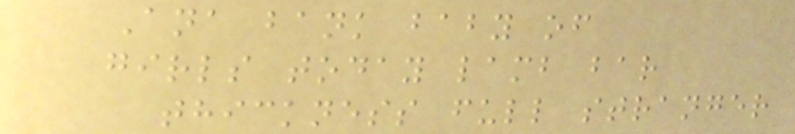Ana bank baby of
girls today lamb bar
thickness full stranger
